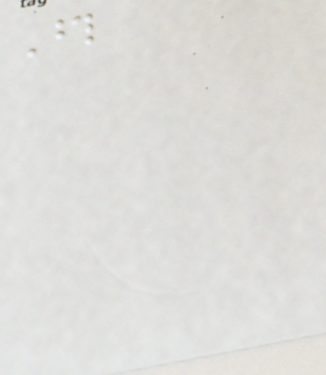Those
